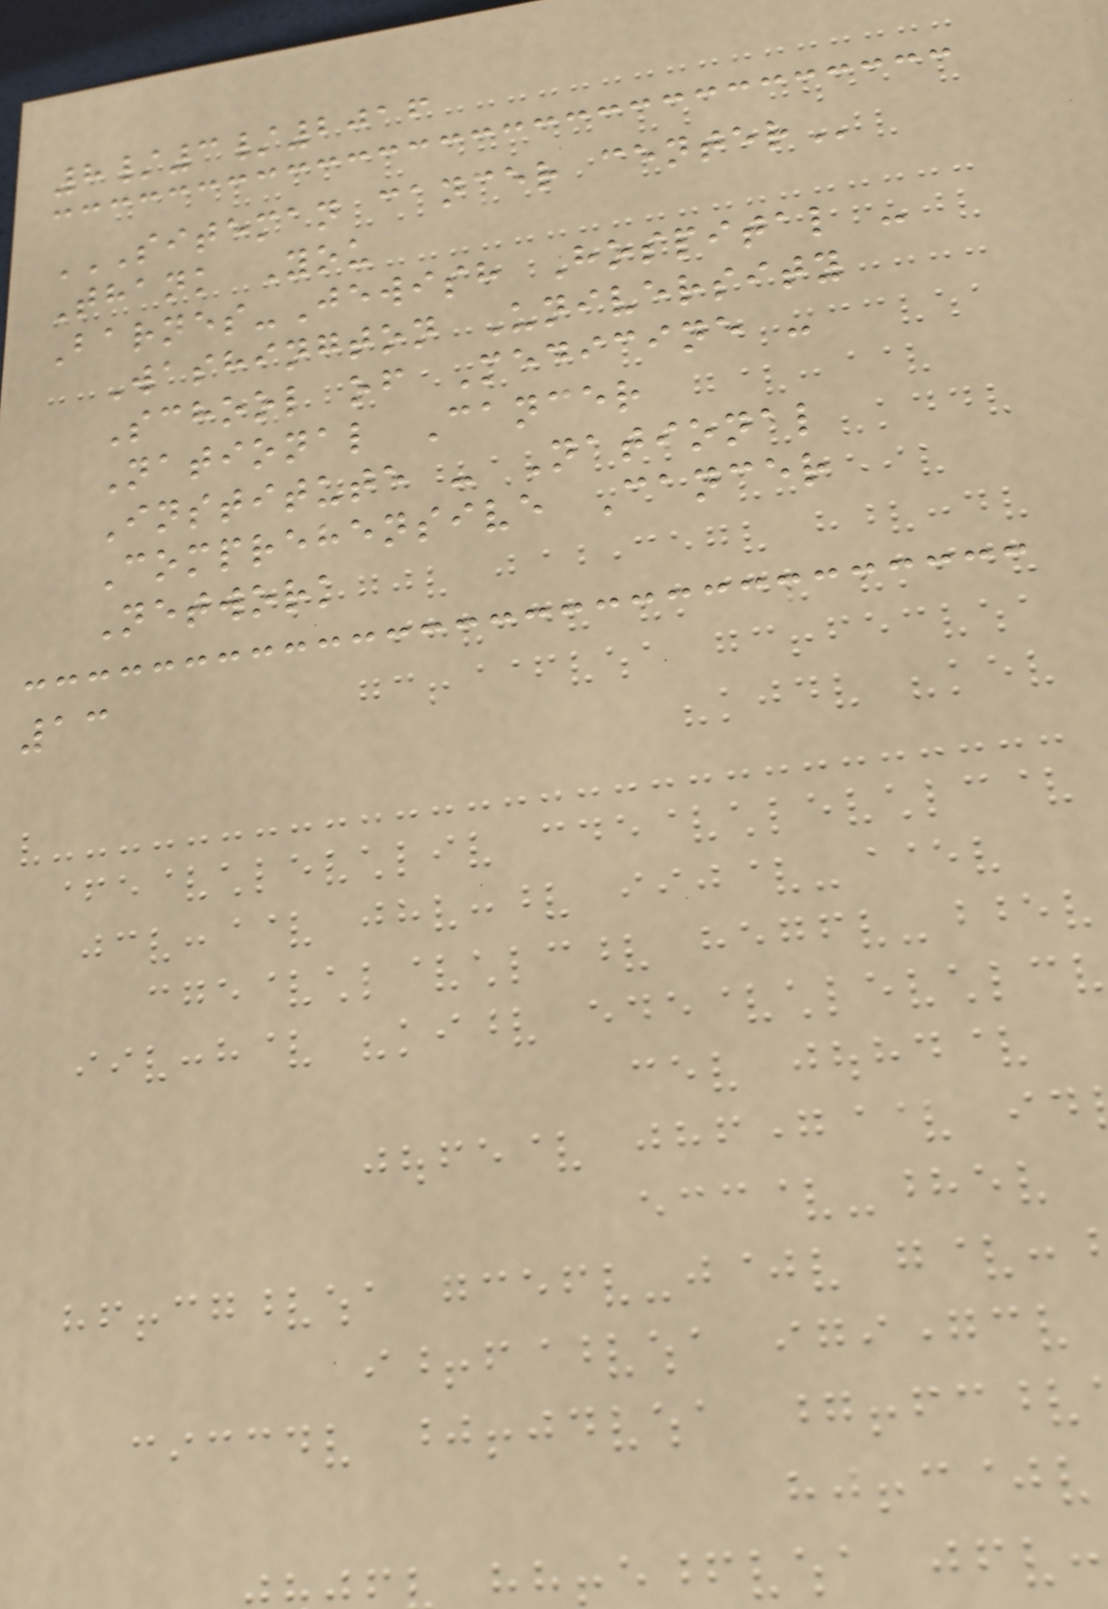8/3/2016
SITEMAN CANCER CENTER
Thank You
Barnes-Jewish Hospital -
Washington University
School of Medicine -
National Cancer
Institute - National
Comprehensive Cancer
Network
13
